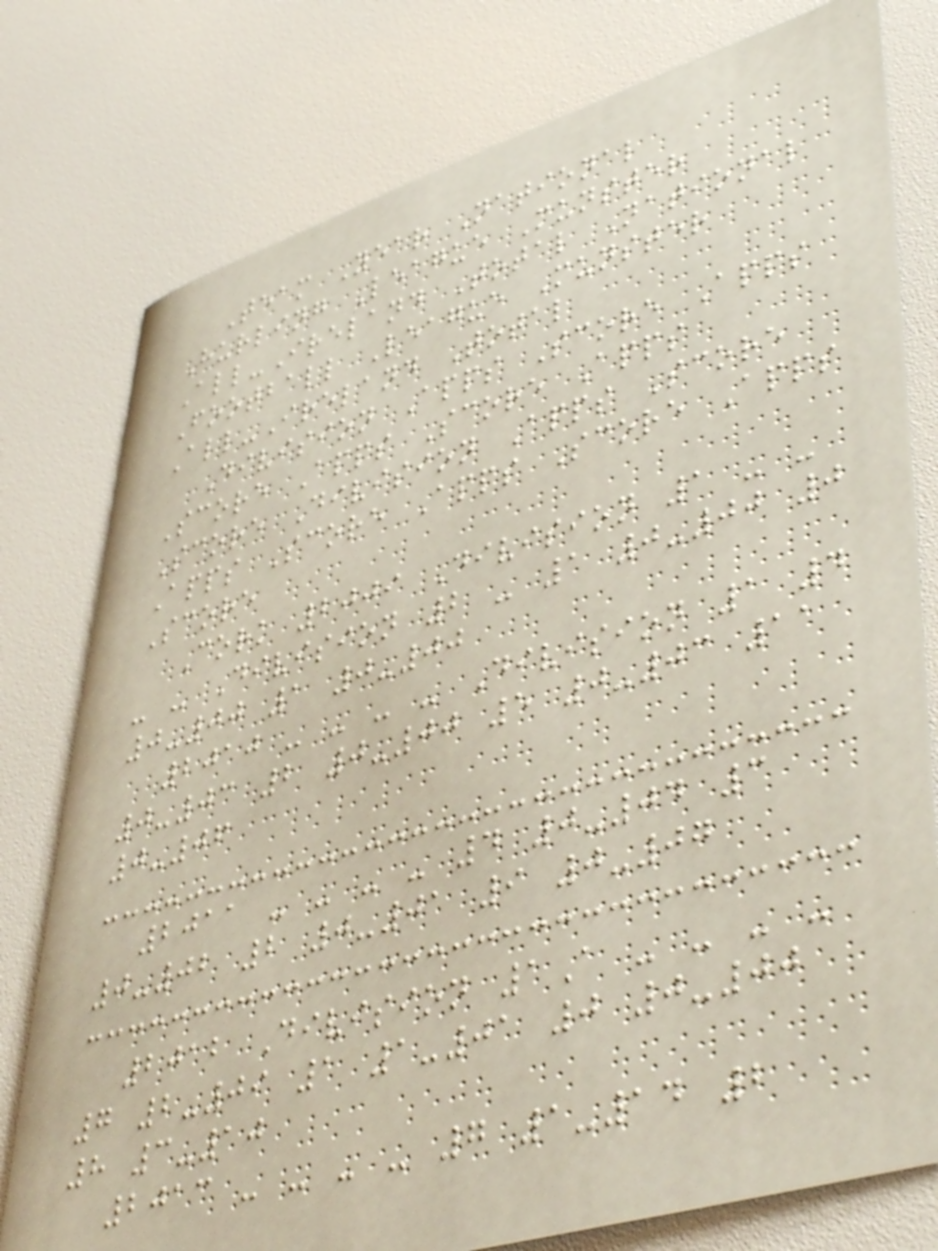Team Year National
Hurling League Munster
All-Ireland Total National
Football League Munster
All-Ireland Total
Division Apps Score Apps
Score Apps Score Apps
Score Division Apps Score
Apps Score Apps Score Apps
Score
Cork 2009 Division 1 - -
- - Division 2 - 1 0-00 0
0-00 1 0-00
2010 - - - - Division 1 4
0-03 2 0-00 5 0-03 11
0-06
2011 - - - - 4 0-04 3
0-02 2 0-01 9 0-07
2012 Division 1A - - - -
7 2-09 1 1-01 0 0-00
8 3-10
2013 - - - - 7 1-14 2
